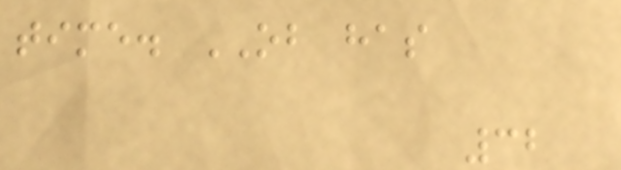time. OB has
32
